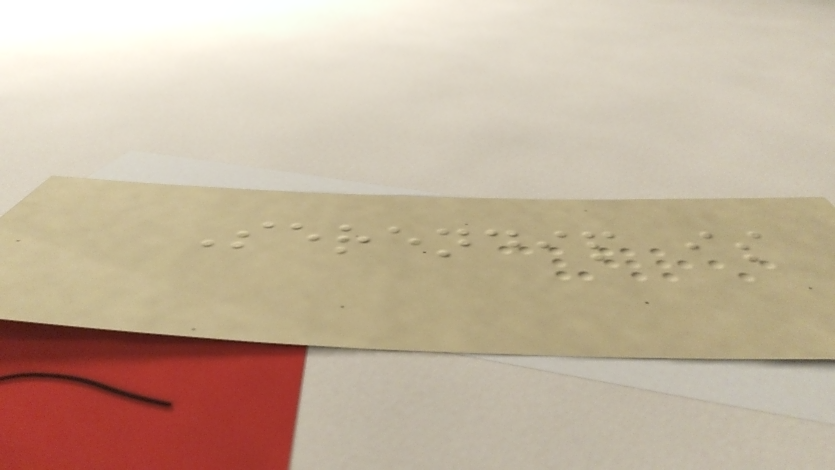Serendip is
